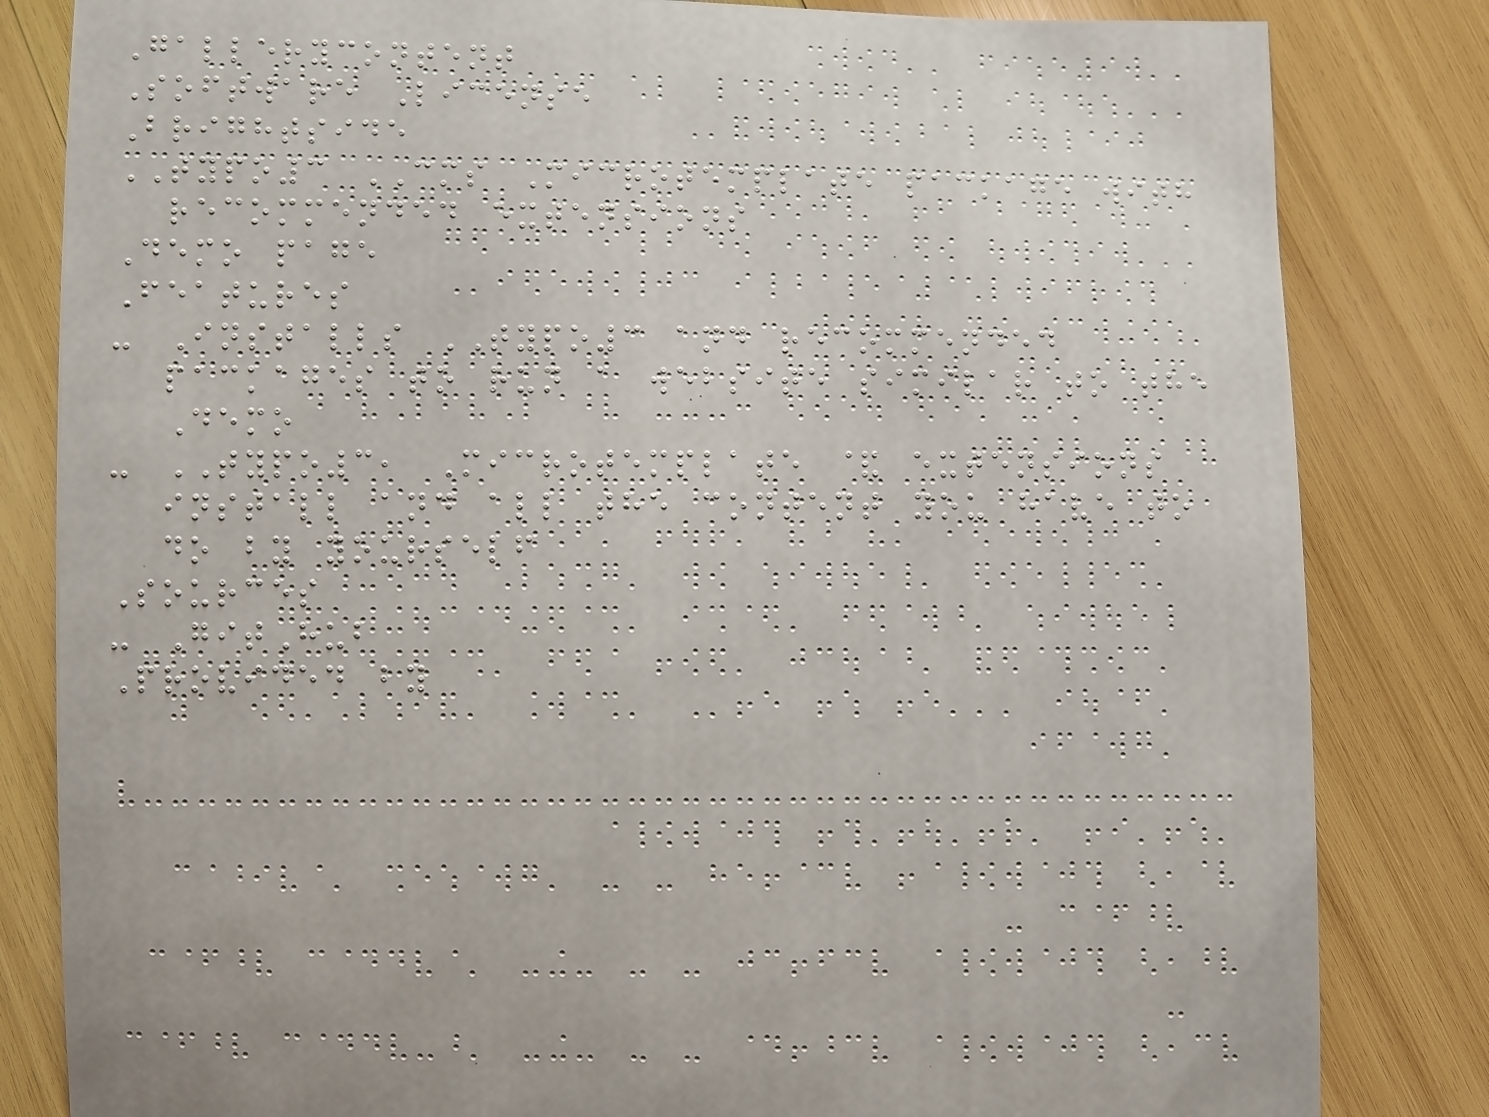Gallerycontent
Software License
Brightside
TYPO3 CMS Microtemplate package with
recommended extensions
Demo page
Features
- Installs TYPO3 and recommended
packages to run a website similar to the
Demo
- TYPO3, Microtemplate & extensions
install and all the content you have to
do by yourself
Sources
- GitHub
Provided by
